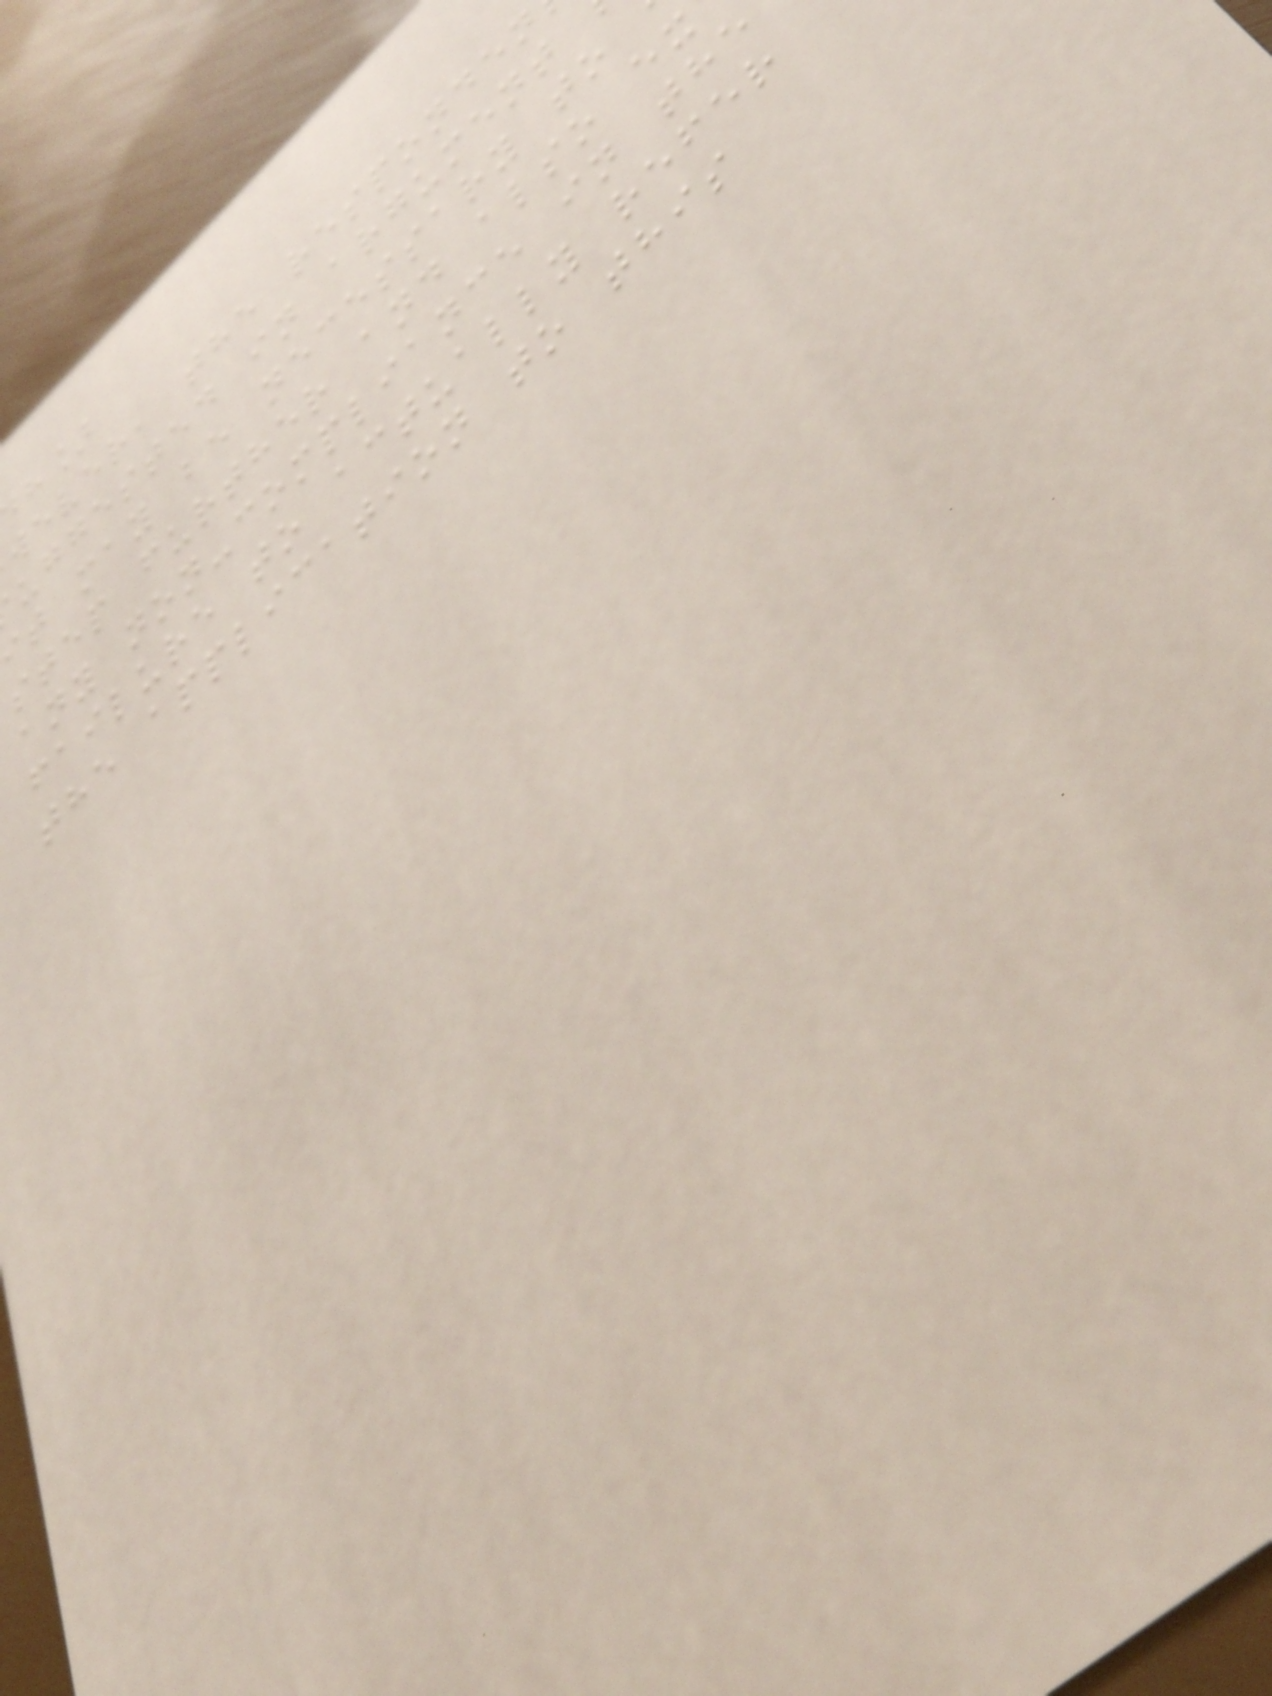wever, the responden
uggested in argument
t may be necessary to
step further and also ex
any non-compliance in the
failure to actually refer
the application to this
